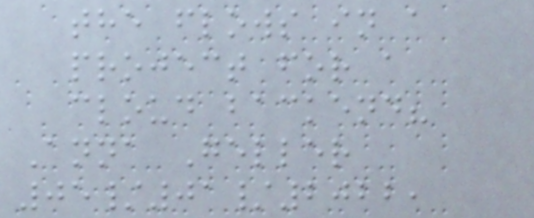the flows in a
project for a
cloud backend?
Anna Geller
05/01/2022,
